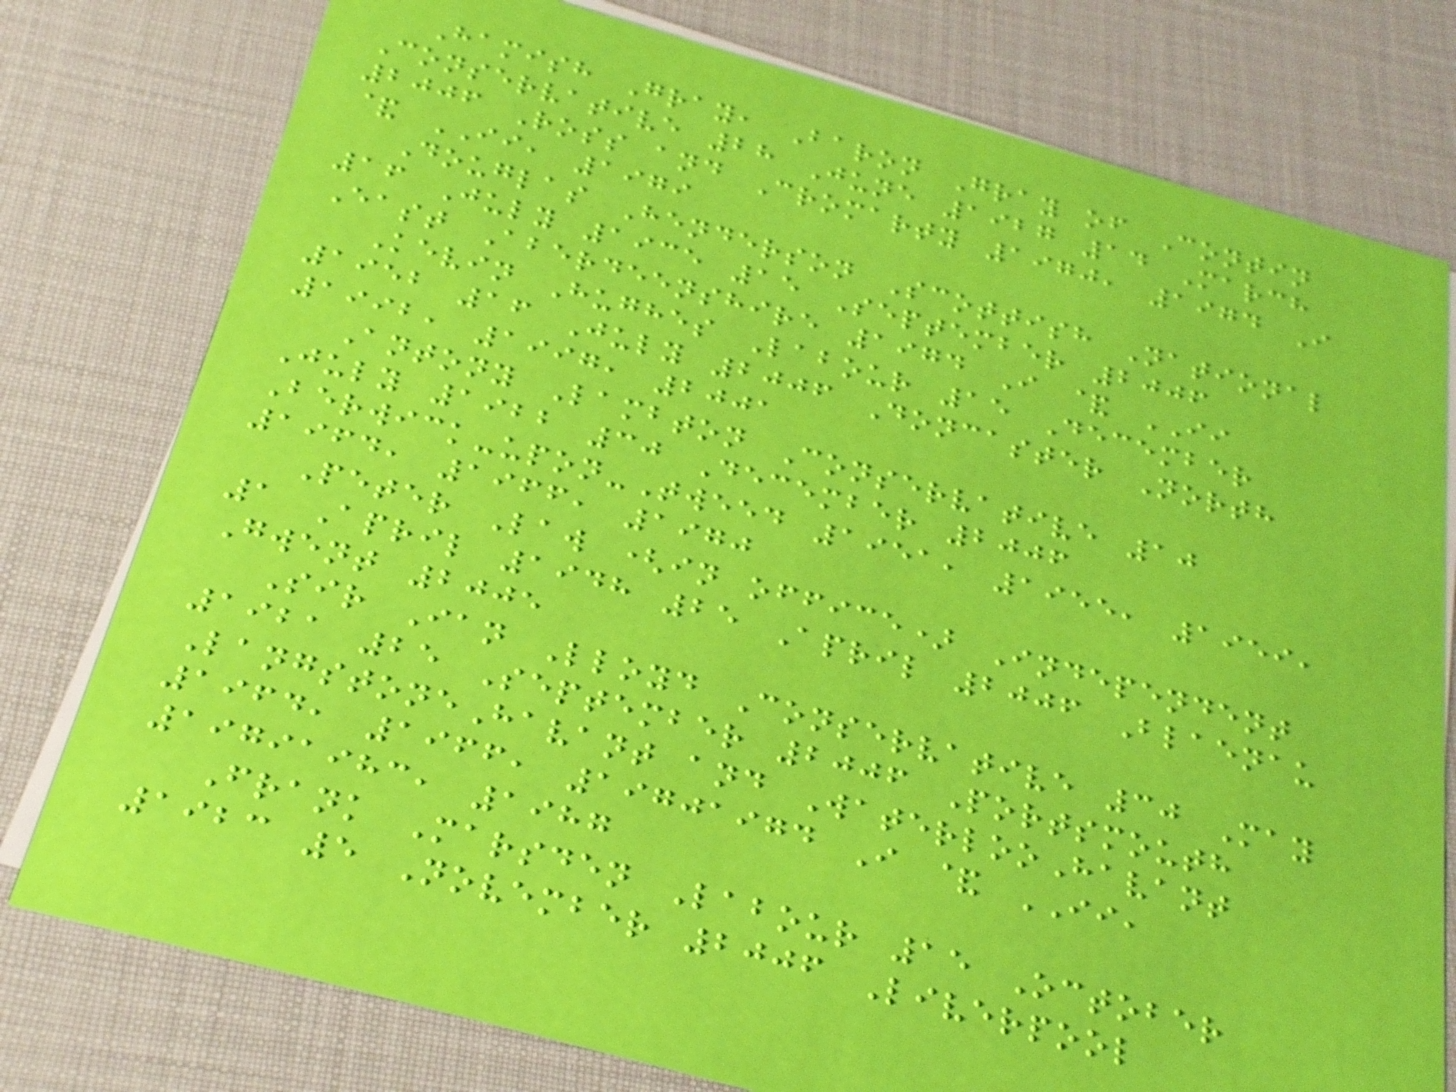Hamish Gray, Baron Gray of Contin
Conservative 28 June 1927 14 March
2006 Ross and Cromarty 1970, 1974 I
& II, 1979
Douglas Henderson Scottish National
16 July 1935 15 September 2006
East Aberdeenshire 1974 I & II
Kevin Hughes Labour 15 December
1952 16 July 2006 Doncaster North
1992, 1997, 2001
Antony Lambton Conservative 10
July 1922 30 December 2006
Berwick-upon-Tweed 1951, 1955, 1959,
1964, 1966, 1970
Peter Law (in office) Independent
1 April 1948 25 April 2006 Blaenau
Gwent 2005
Sir Ian Lloyd Conservative 30 May
1921 25 September 2006 Portsmouth
LangstoneHavant and WaterlooHavant
1964, 1966, 19701974 I & II,
19791983, 1987
Frank Marsden Labour 15 October
1923 5 November 2006 Liverpool
